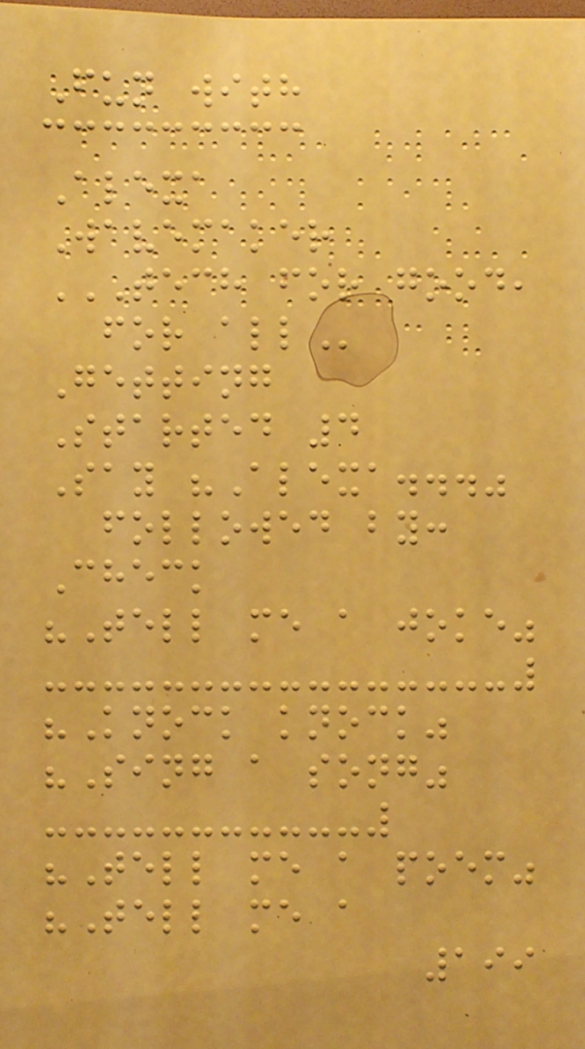Fun with
Alexa
Wavemaker
TECH FOR GOOD,
FOR ALL
Getting
Started 4
Say "Alexa..."
followed by:
Check
"Tell me a joke"
"Knock knock"
"Sing a song"
"Tell me a poem"
"Tell me a
199
